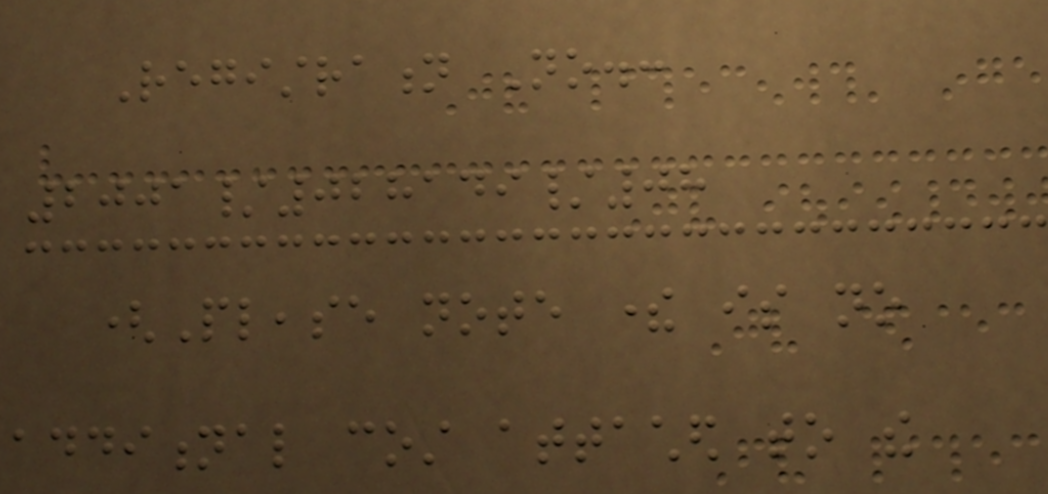Registration No.:
2001/028149/08
(Please note there is no
additional cost attached to the
